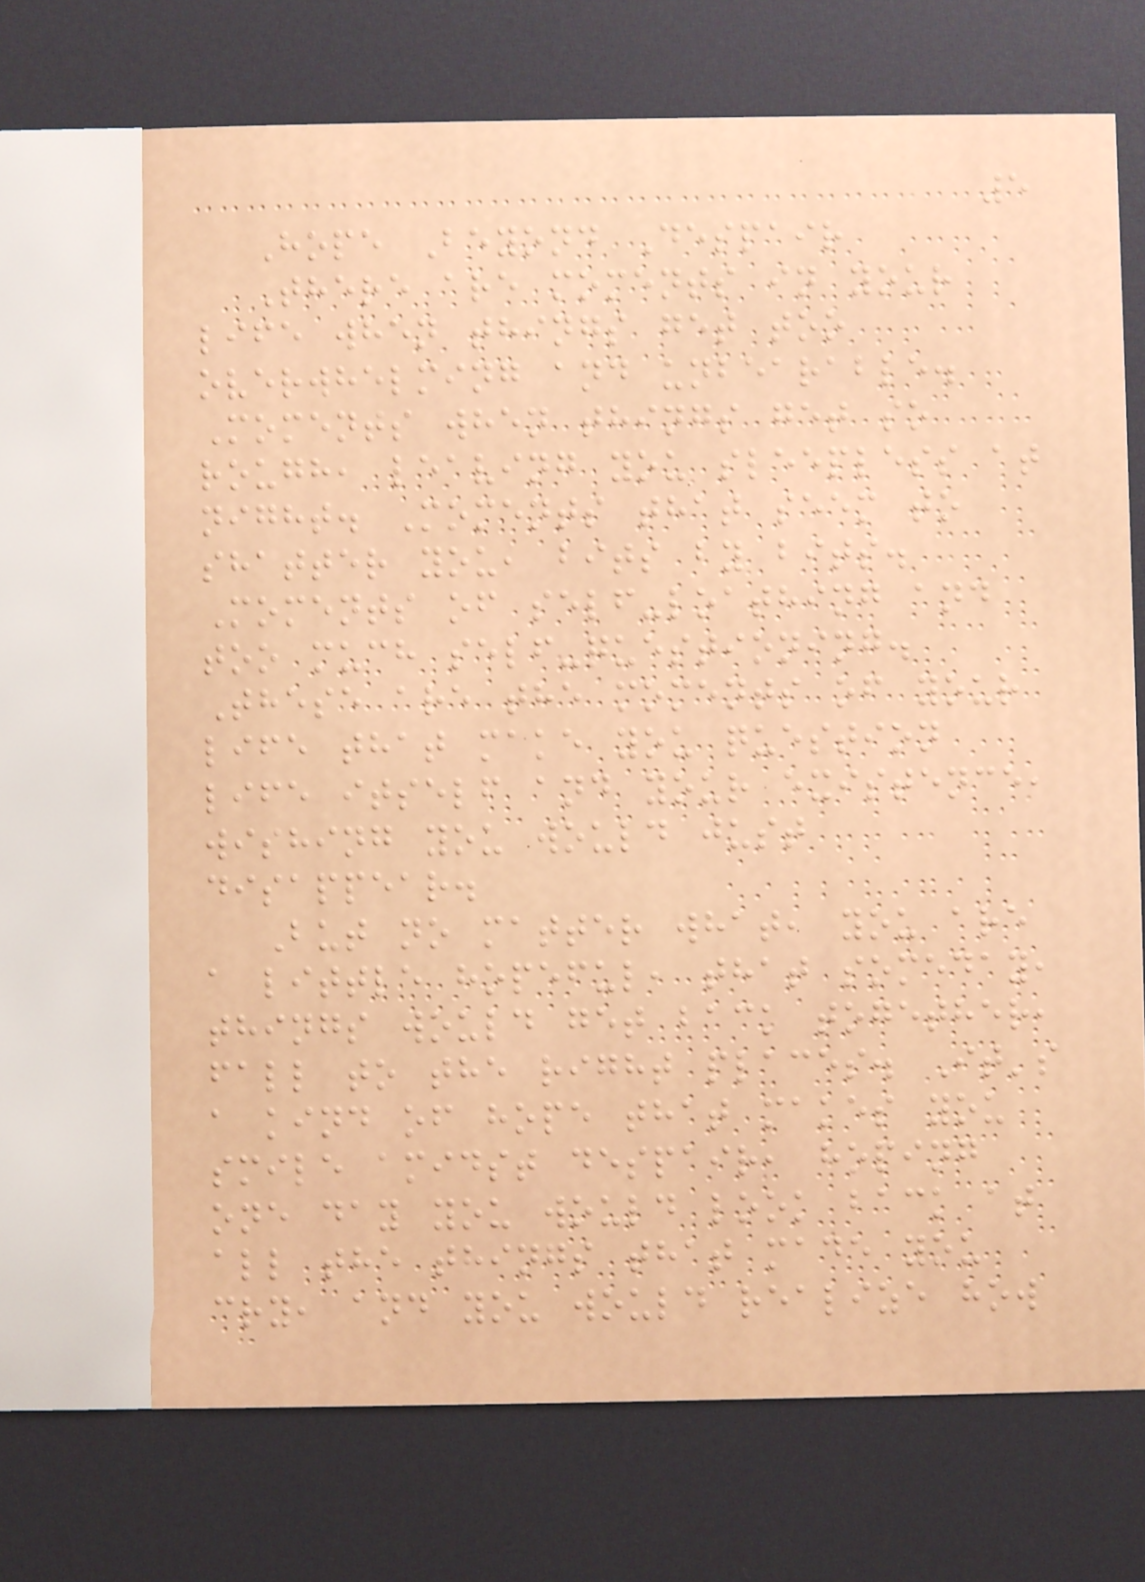5
Hope Beyond Despair
There are moments in your
life when things get too
overwhelming and unbearable.
Moments when things get so
rough, leaving you sleepless at
night. Moments that seem to
shatter you, bits by bits.
Moments of self-loathing and
too much self-questioning.
These are the moments of your
life that make you question
life itself and your existence,
wishing you would just
disappear.
But no matter what, you are
a little hopeful, that someday,
things would get back together,
fall to the right places. It's
a kind of hope that makes you
smile amidst despair, hoping
one day you would look back at
all the things that made you
cry, and you would realize how
